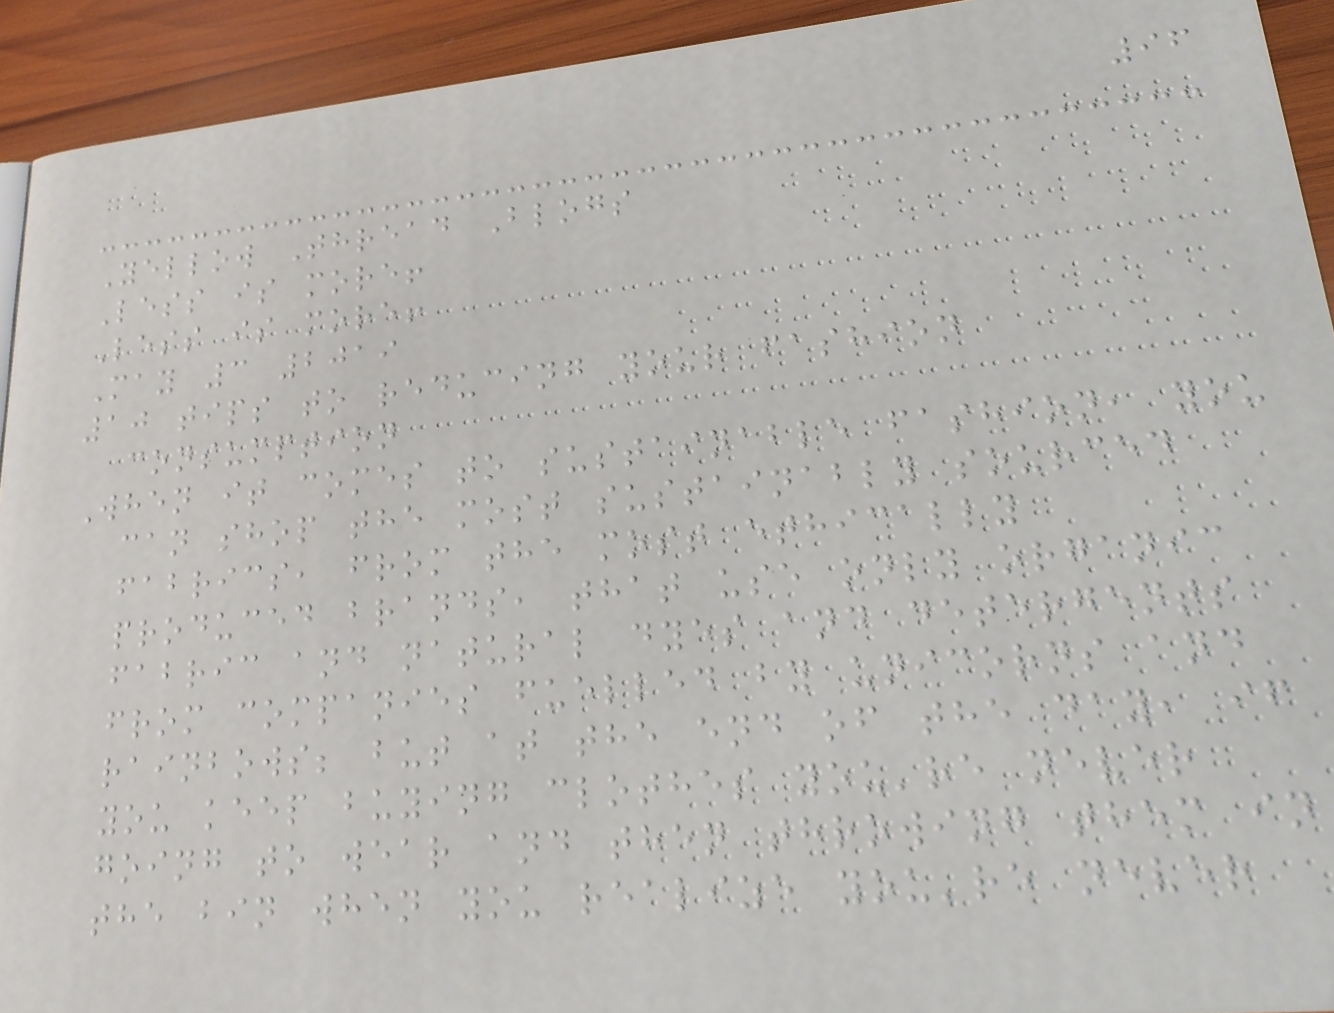96
Yellow Thread Blogs
Less is more!
Less is more!
May 3 2019
10 tips to reducing your fashion
consumption
When it comes to sustainable fashion, you
can shop the most sustainably sourced
fabrics, from the most ethically
produced brands, that use only organic
fabric and natural dyes and detergents
from companies fuelled by unicorns and
rainbows; but at the end of the day, if
you keep buying clothes you're never
going to wear and then throwing them in
the bin when you realize you're never
